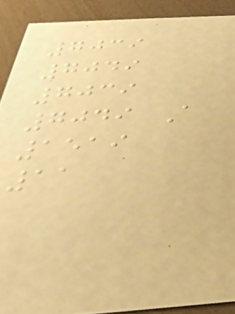7039
7049
7039
7049 A
1519
11
